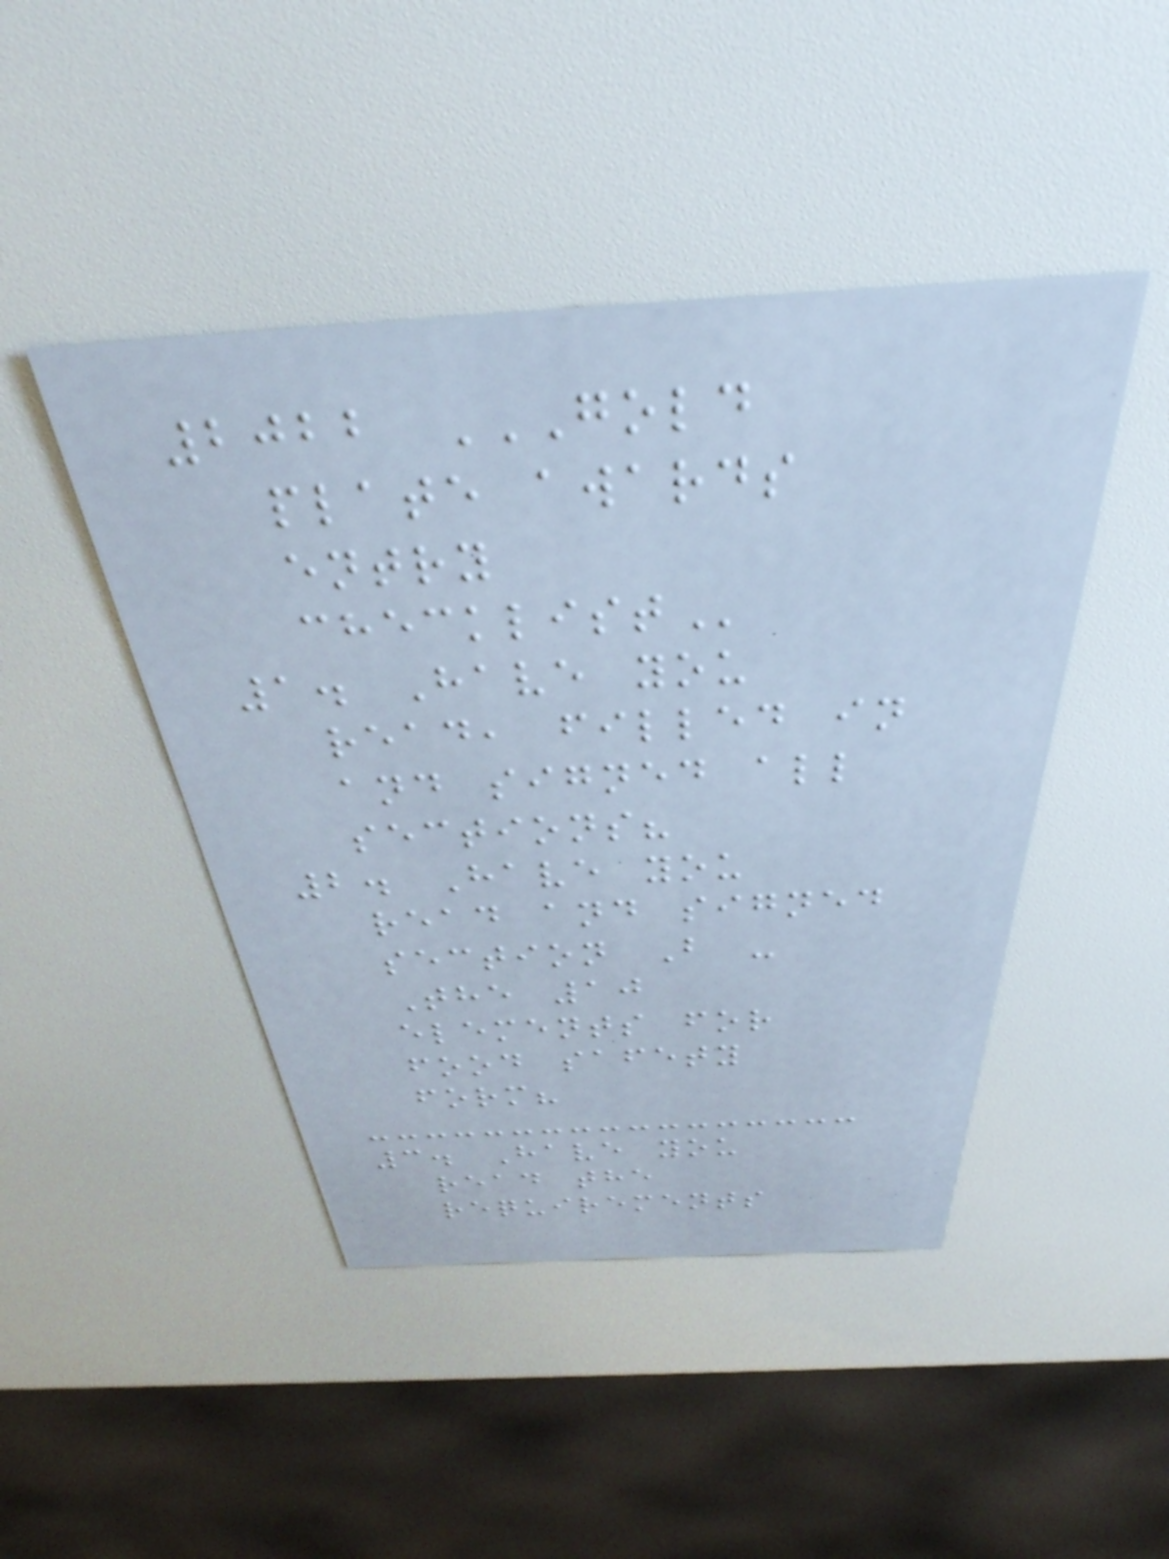2022 GOLD
PLATE AWARDS
ENTRY
CHECKLIST
1. Have you
read, filled in
and signed all
sections?
2. Have you
read and signed
section B -
The 10
elements for
food safety
form?
3. Have you
read the
requirements
